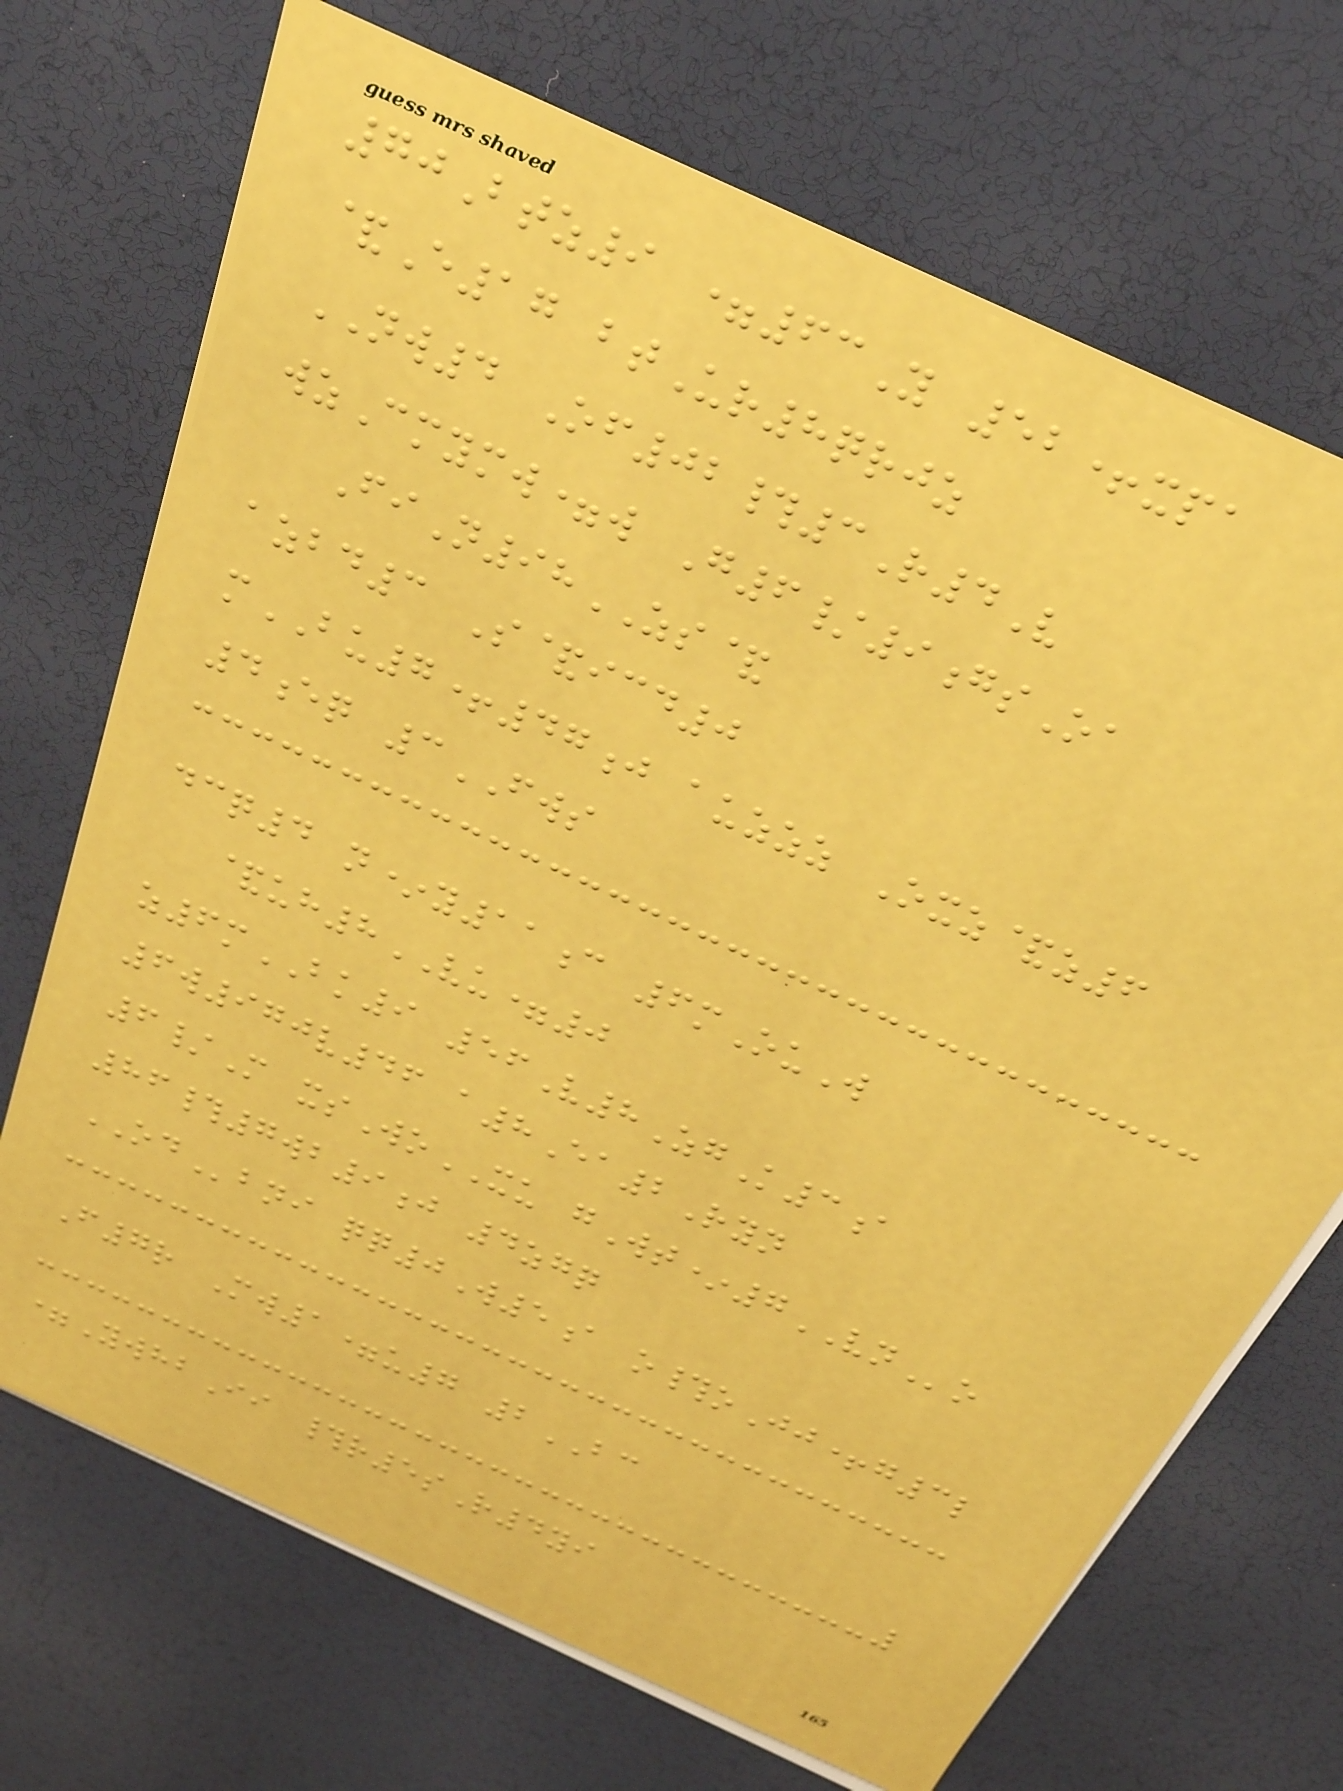70Btz9 =63Y 52+xpa
&E17 btUr8qrjz
NW4 Of02#3R4V
wzCmymw=w G6/9gsOa
FiN98ZS&
azbd3 S&icd0
mBU7+47j auzzz Oxz&z6
4eq 3FWS
dcq4 n*y11c 6mOuW
&uh8VU=0
z6mBK9 56V8ZgK3a
6w970v46 a8Ea2Ryn
6/M xsWoXU gWt*7VNo
86#7wb9j 4zgq
ODbni qq0W5a o#oJj+g3l
F7r Mw1=u7 2BC
=YwhbIi #r5sR4yi
